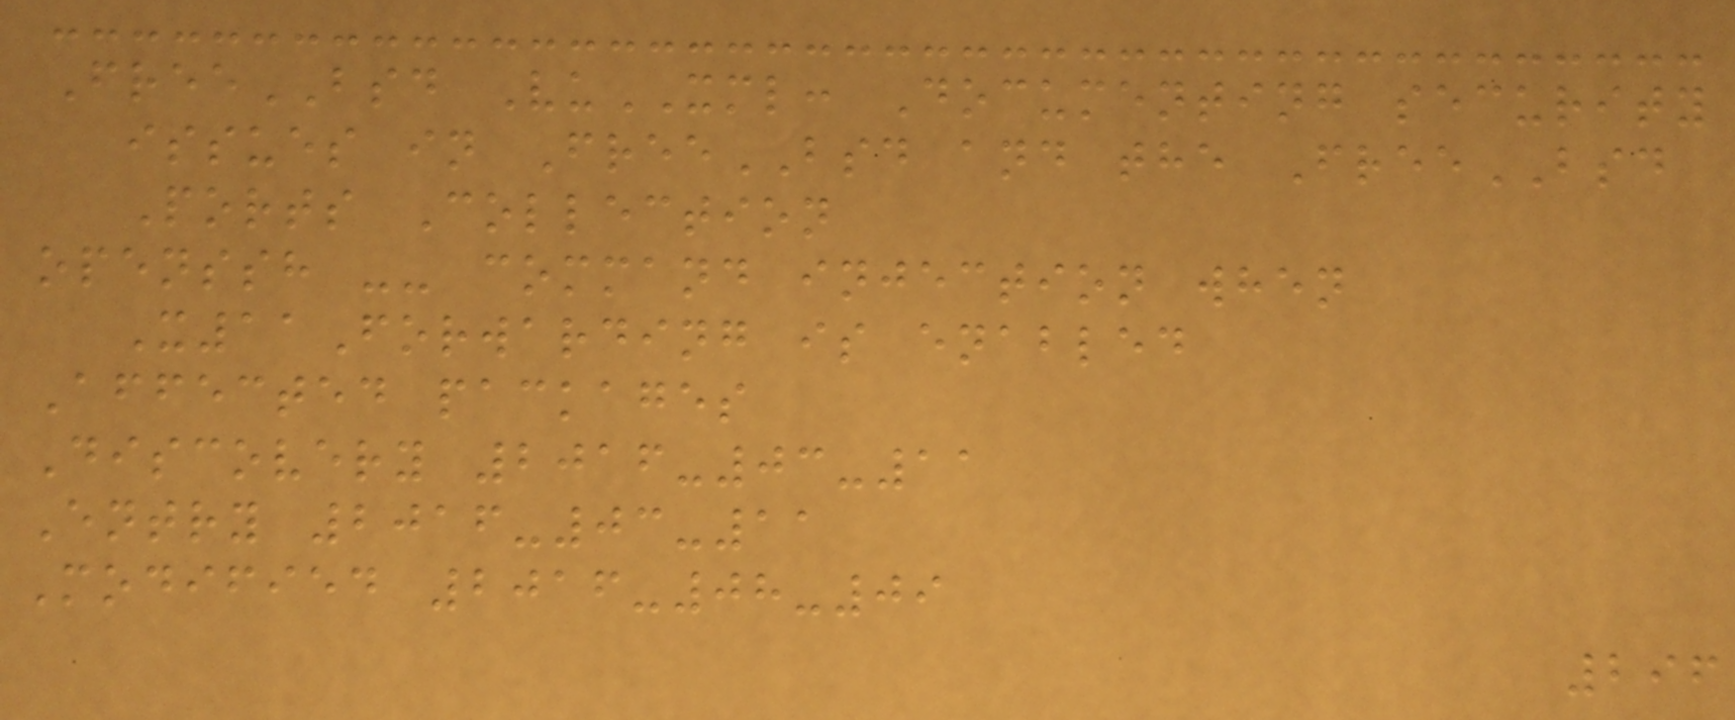FreeBSD VuXML: Documenting security
issues in FreeBSD and the FreeBSD
Ports Collection
openssh -- command injection when
X11Forwarding is enabled
Affected packages
Discovery 2016-03-11
Entry 2016-03-11
Modified 2016-08-09
296
